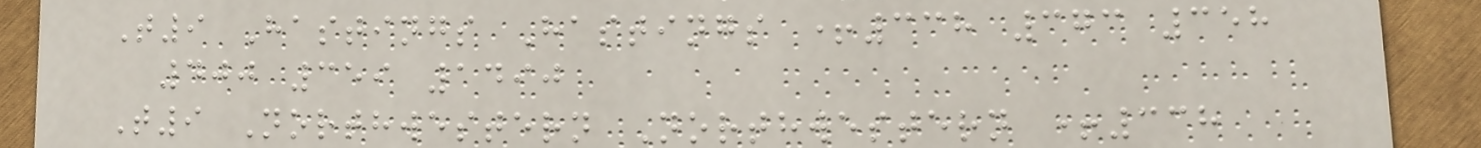T9 Hastings Hastings +338 373 358
400 359 1490
T9 Northwestern Northwestern +338
